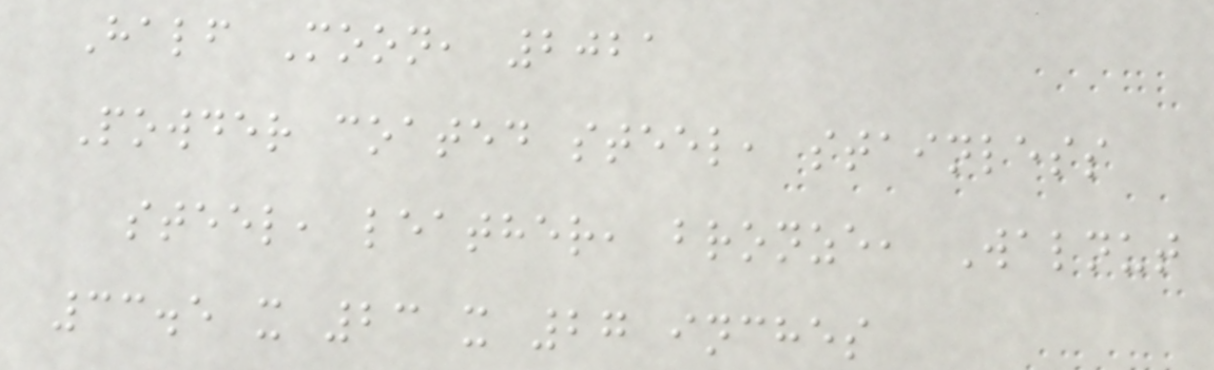Half Moon, 2021
Powder coated steel, stainless
steel, leather, bronze, Walnut
33.5 x 23 x 27 inches
